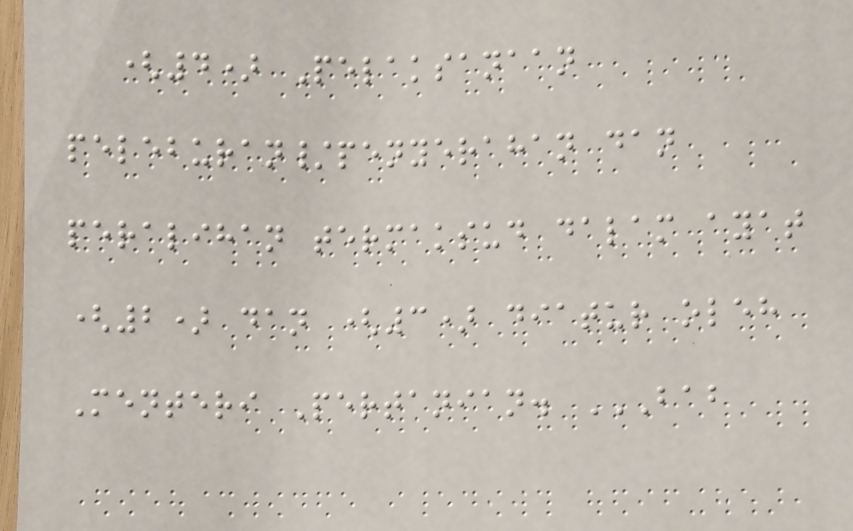(4) Pelaksanaan
peleburan/penyerahan dan
peralihan termaksud dalam ayat
(2) dan (3) diatur oleh
Menteri Pertanian. BAB
